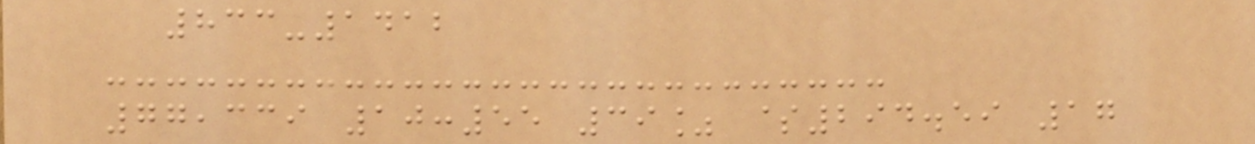833-1412
77,339 10:55 39% $294.59 17
